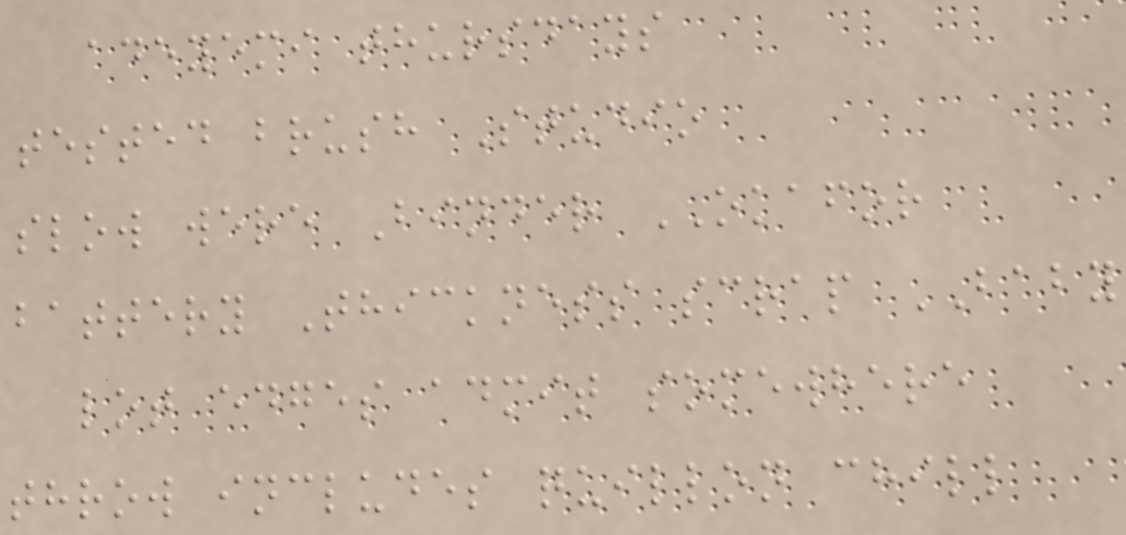adeyemi thursdays
tested brush Studio
slow were Binder OKAFOR
battery Thickness scrap BABY
lot edges admit somewhere
throw includes quillon chill
